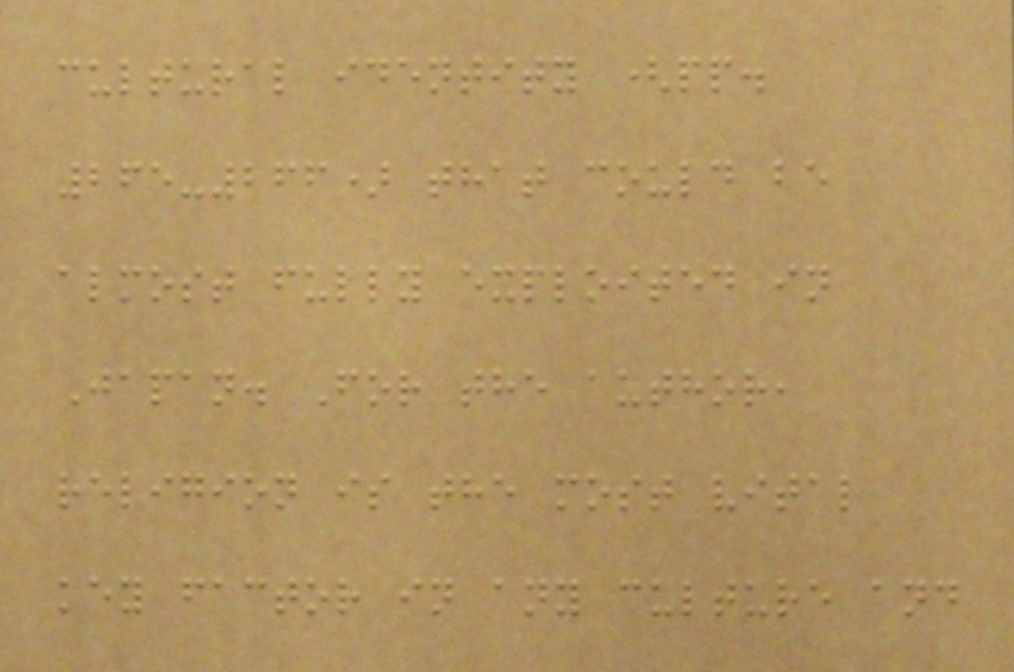cultural identity (pp.
265-266) that could be
almost fully exploited in
Japan. For the author,
religion is the most vital
key factor in any culture and
